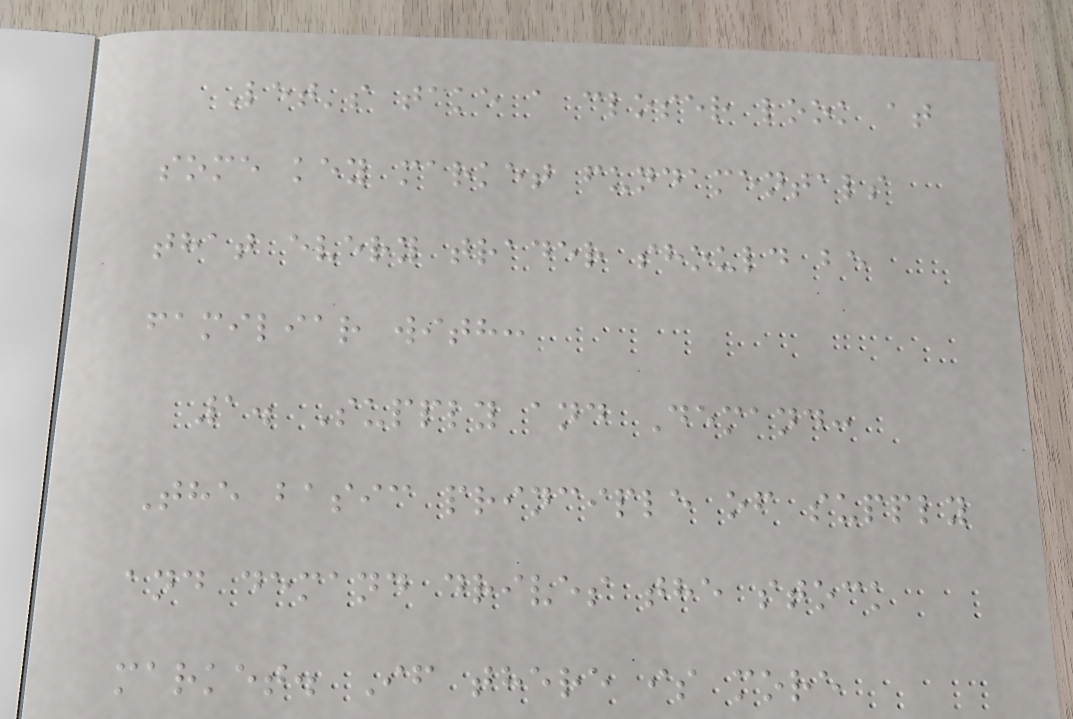Let's take a closer look at
some key market fundamentals
that every trader should be
familiar with:
1. Supply and Demand:
The basic principle of supply
and demand drives the stock
market. If there is more
